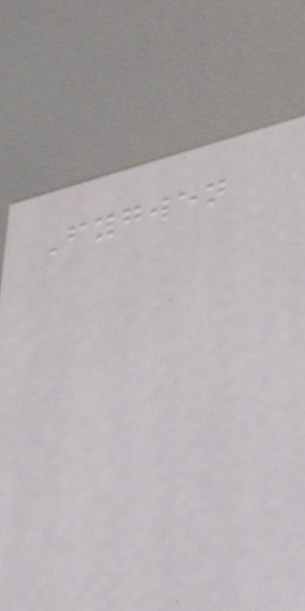Fygwen
